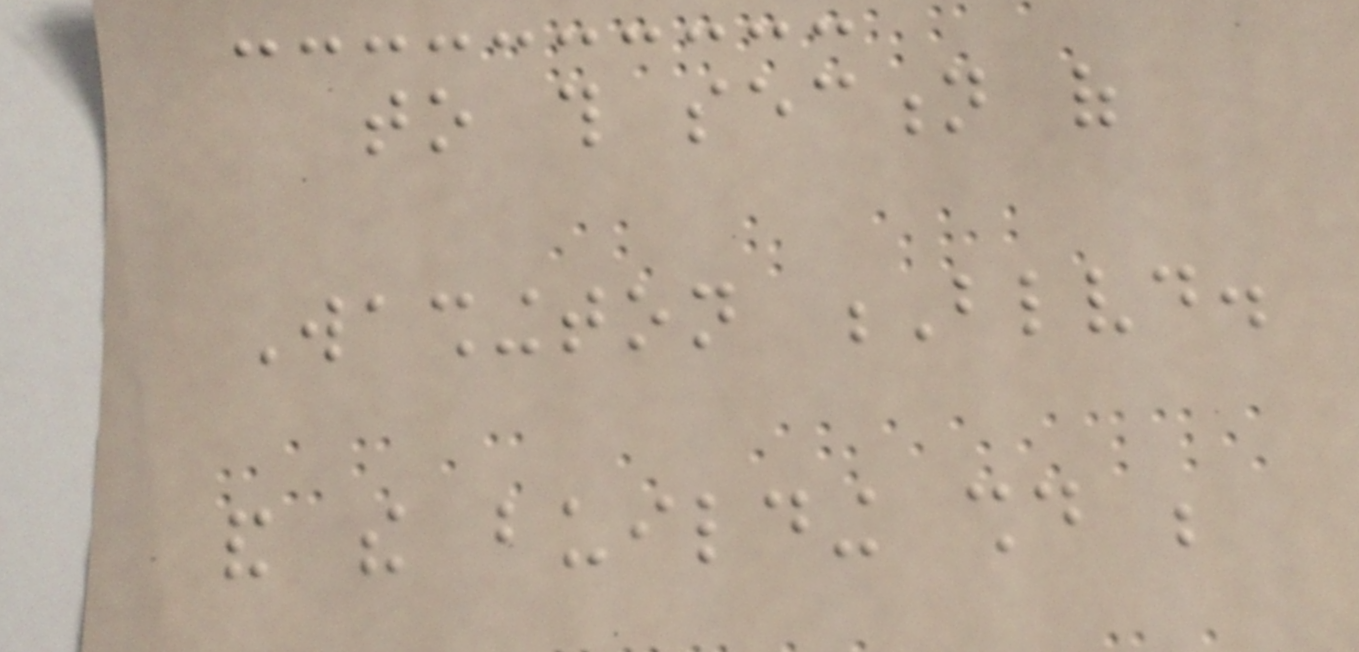to this section of
Washington Blvd.
and the building should be
